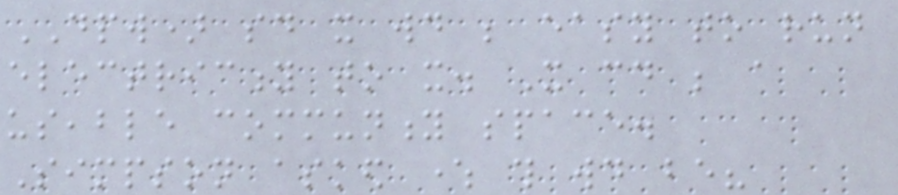DPW) said it would be easy to run
electricity to it. It could be a
useable community space.
Simpson asked where this would be?
